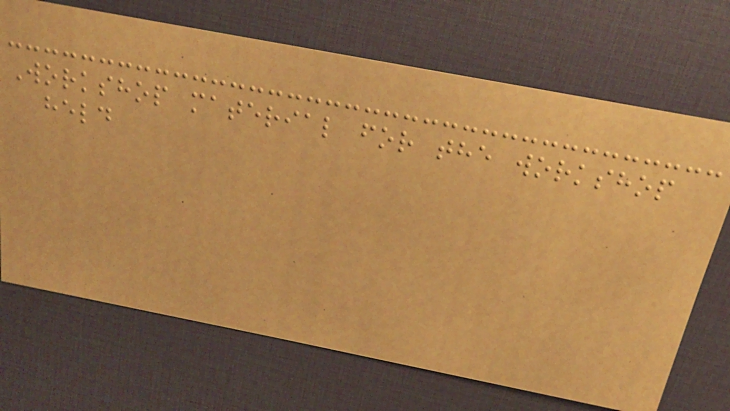Workshop material for the workshop
held
